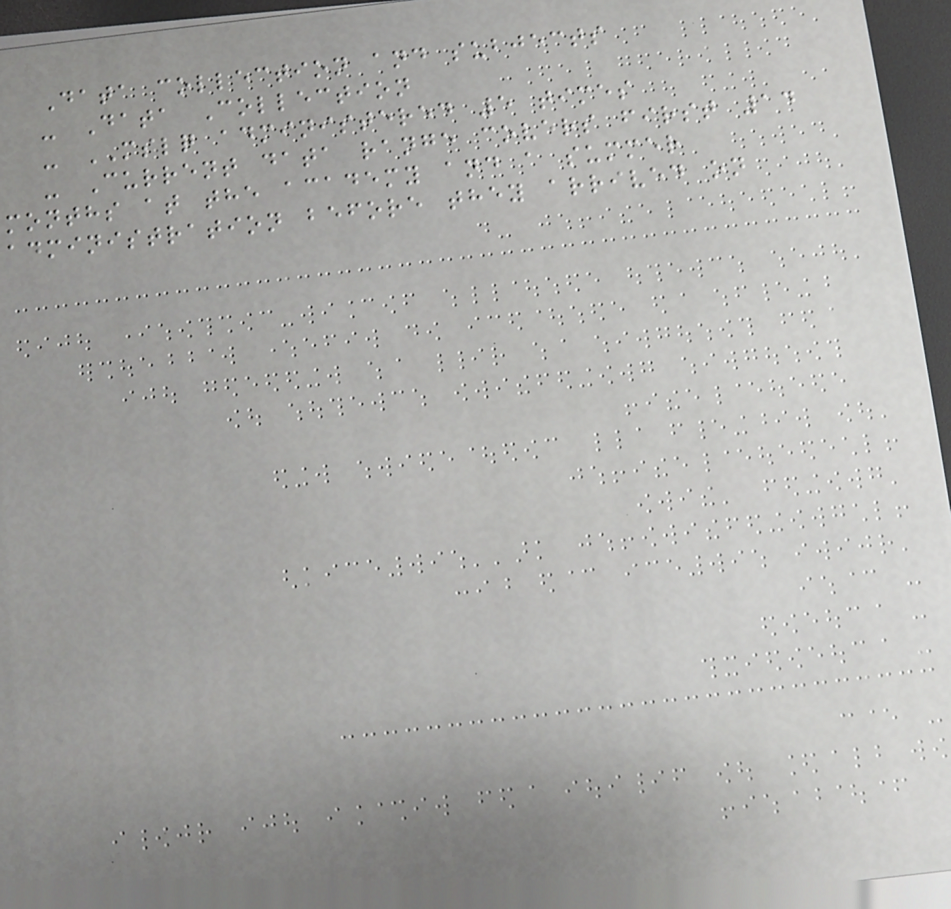Data collection and subjects
- Data Collection
- MSLQ administered 5 times
- Current data range covers first 14
months at the academy and a summer
administration before they arrived on
